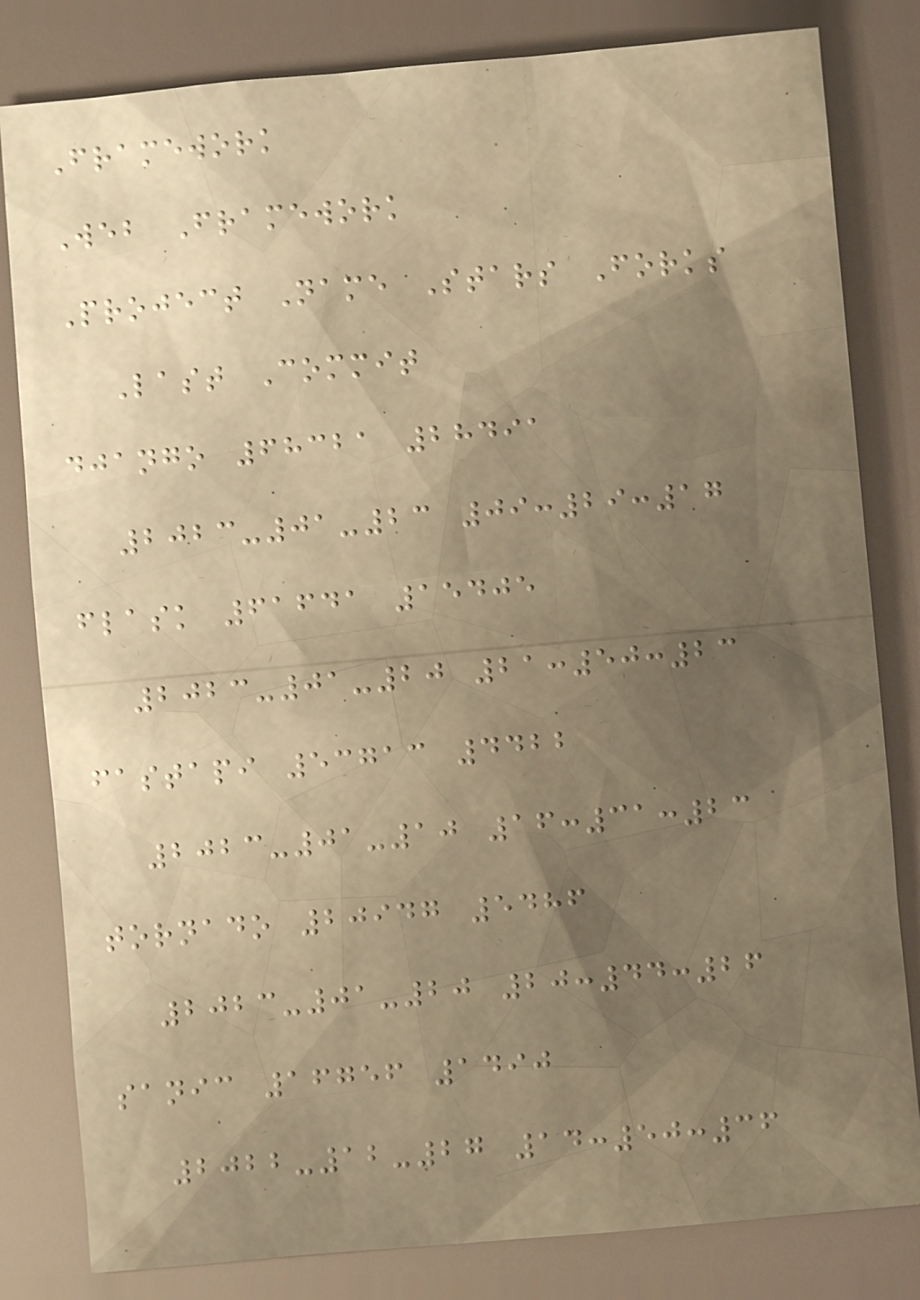Framework
Web Framework
Project Name Stars Forks
Last Commit
django 68321 28491
2023-01-23 09:29:17
flask 61641 15405
2023-01-20 21:50:23
fastapi 53713 4422
2023-01-10 16:31:23
tornado 20947 5486
2023-01-20 20:44:26
sanic 16756 1490
2022-12-27 14:50:36
